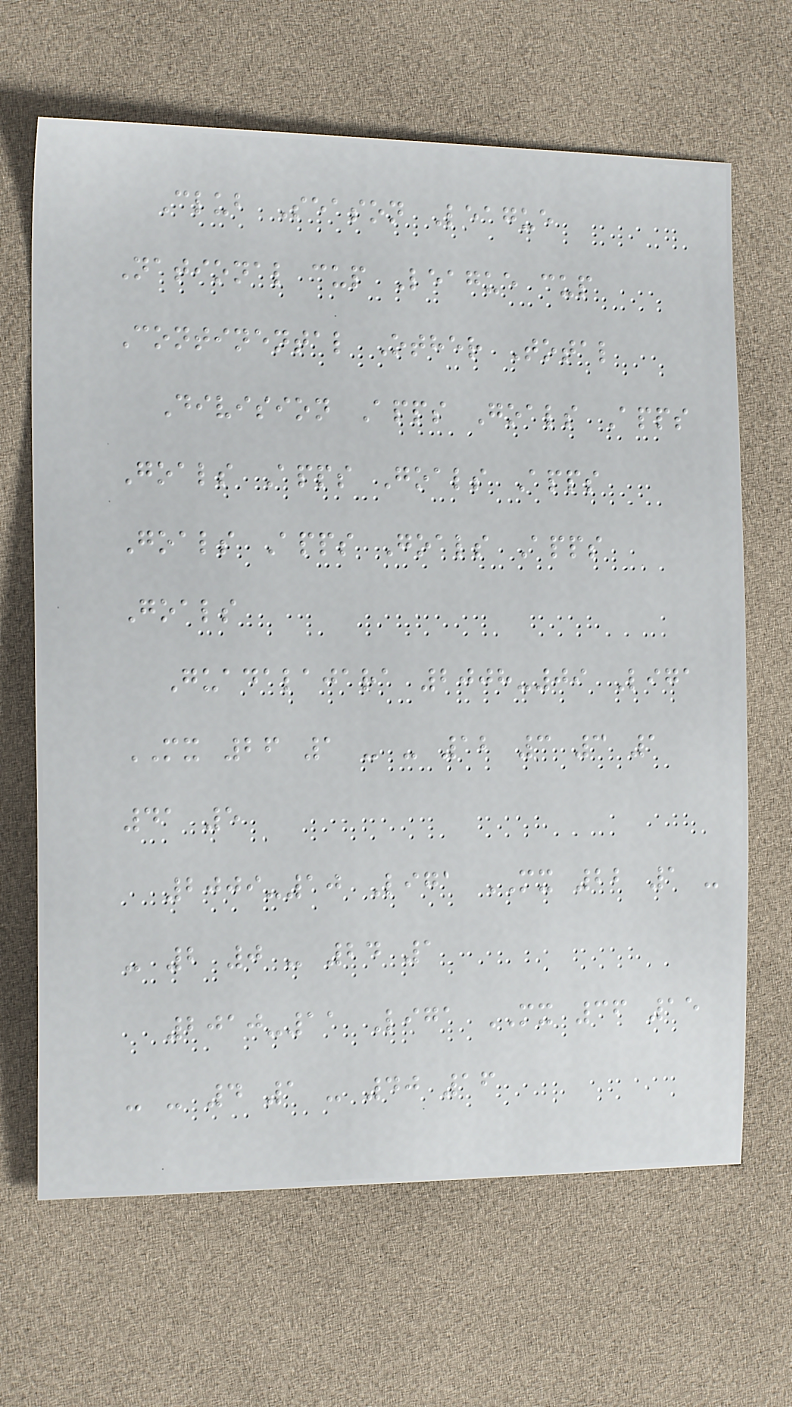Club Season League
National cup League cup
Continental Other Total
Division Apps Goals Apps
Goals Apps Goals Apps
Goals Apps Goals Apps
Goals
Guadalajara 2008-09 Liga
MX 26 1 - - 12 3 3 1
41 5
2009-10 Liga MX 22 1 -
- 2 0 - 24 1
2010-11 Liga MX 36 15
- - 4 1 - 40 16
